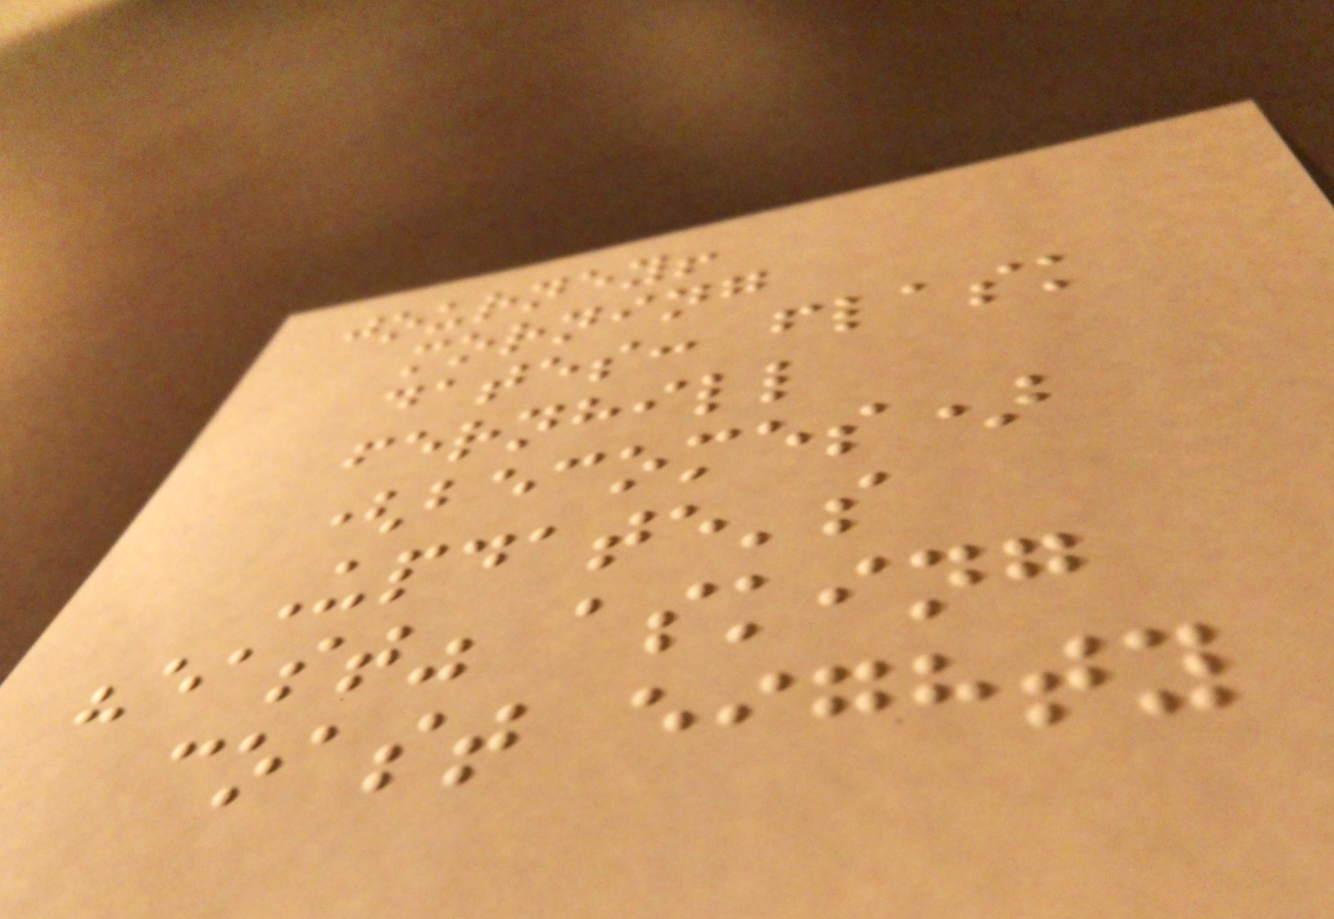journey!
morning
dates: flask
fernhill
(becomes)
Update's
"east" asking
coast eighty
